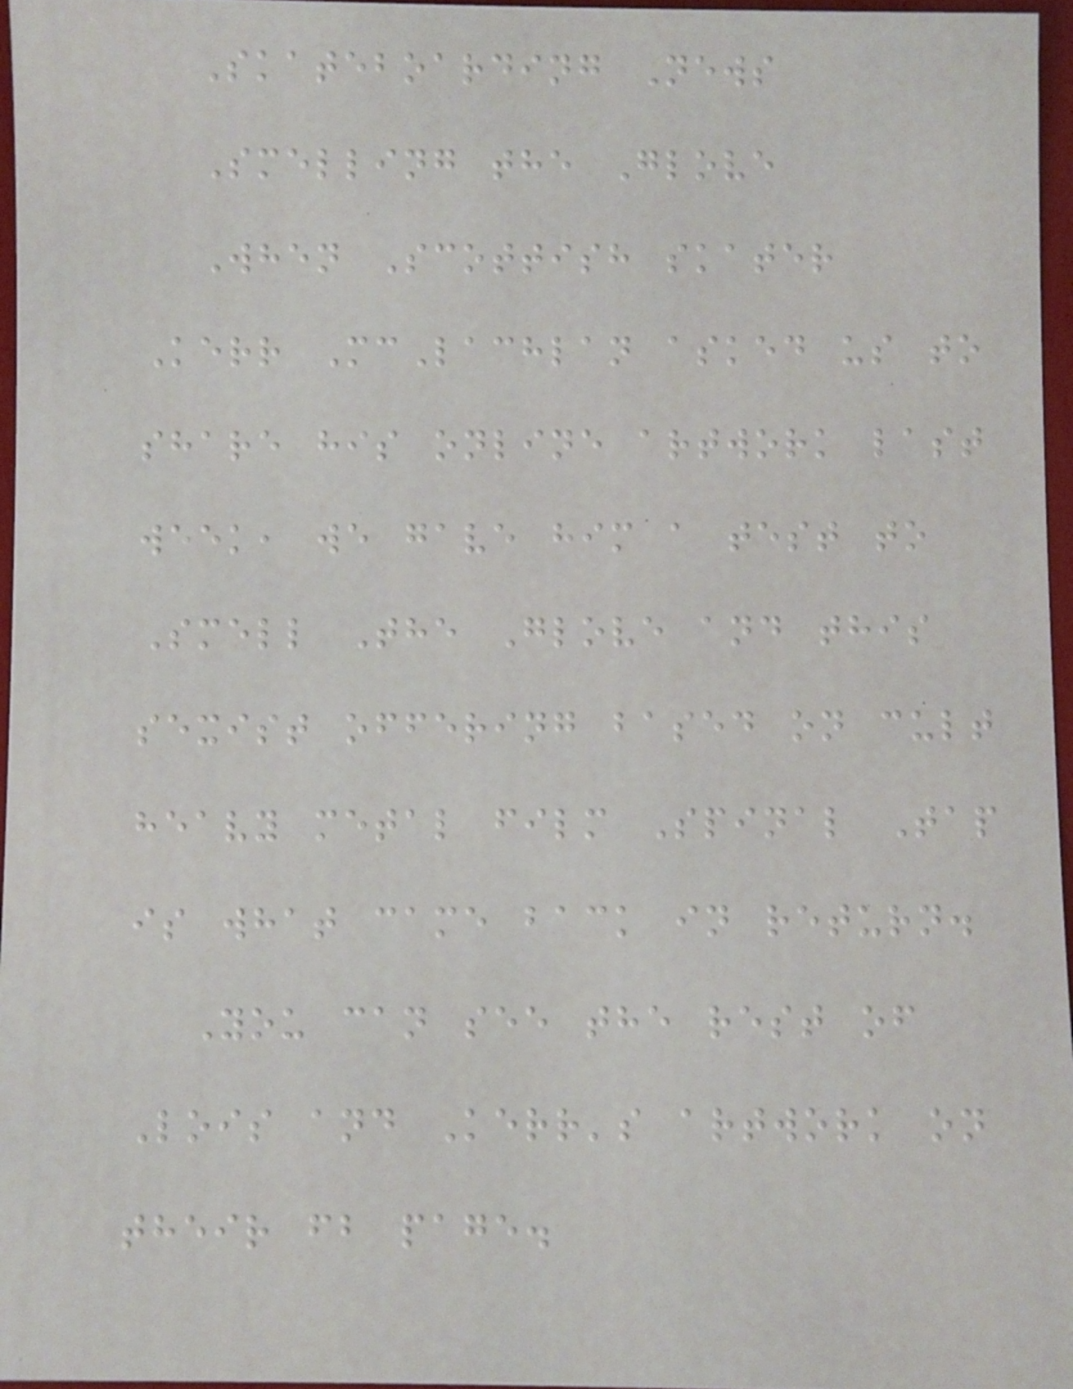Skateboarding News
Smelling the Glove
When Scottish skater
Kerr McLachlan asked us to
share his online artwork last
week, we gave him a test to
Smell The Glove and this
sexist offering based on cult
heavy metal film Spinal Tap
is what came back in return.
You can see the rest of
Lois and Kerr's artwork on
their fb page.
